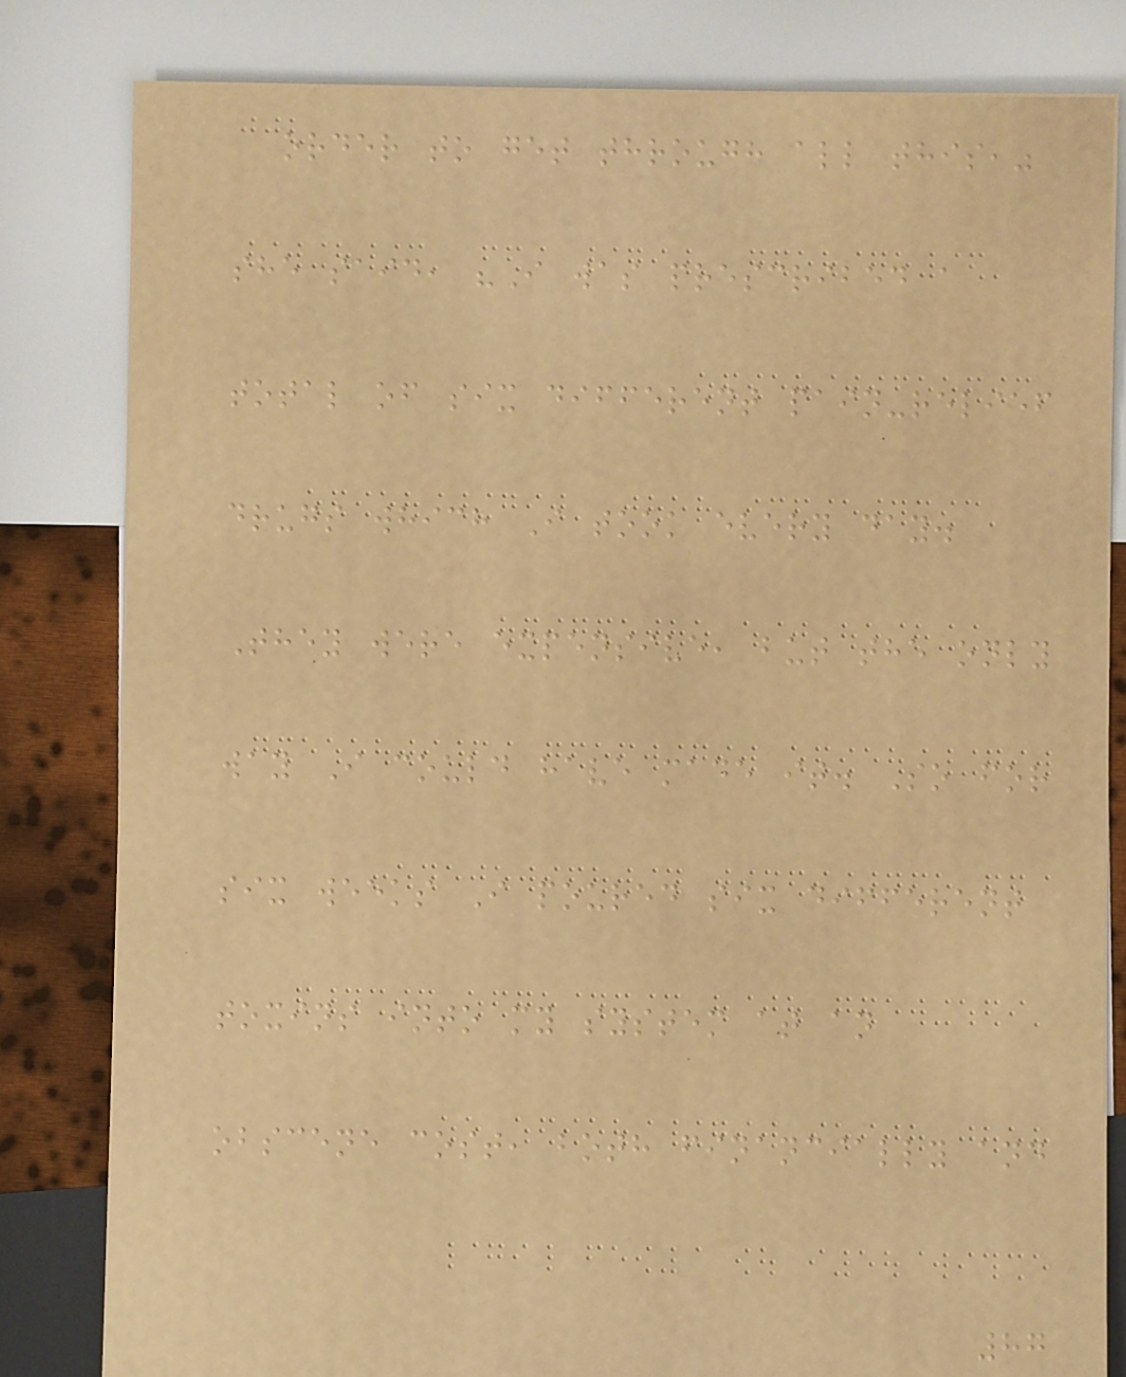order to get through all this,"
she said, "I was prescribed a
total of six different pain-relief
drugs which I took every day.
They were expensive, but the only
way I could have made it. So for
six weeks I poured six different
toxins into my system at an
obscene cost, both financially and
87
